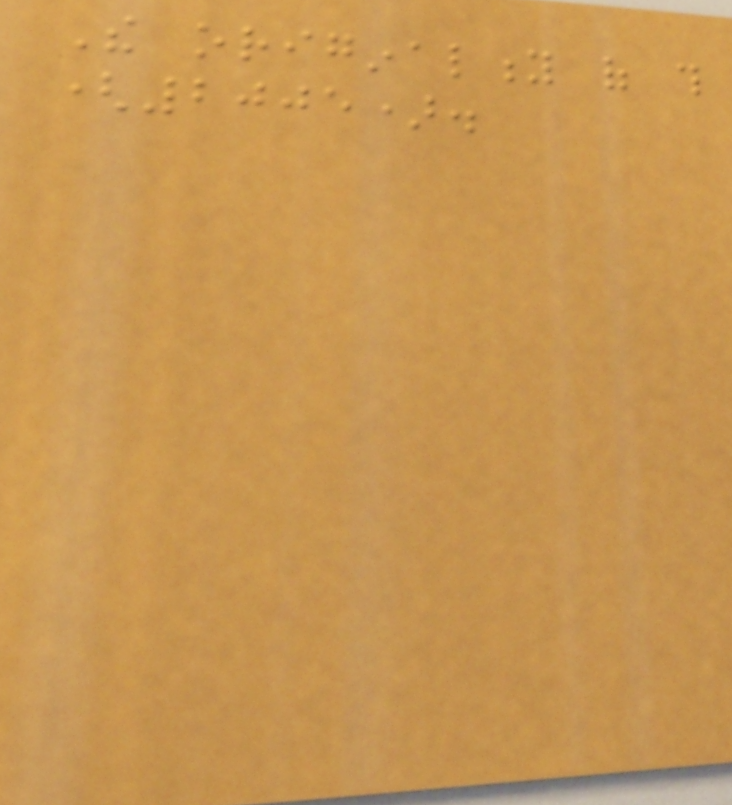The originality of this
(2005).
